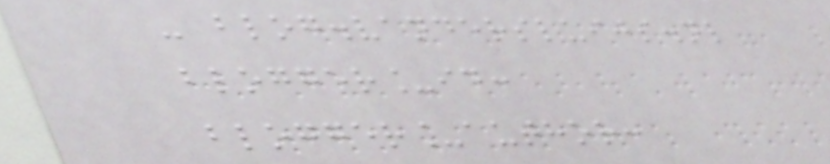- blog.vandersluijs.nl
blogger_id:
blogger_author:
